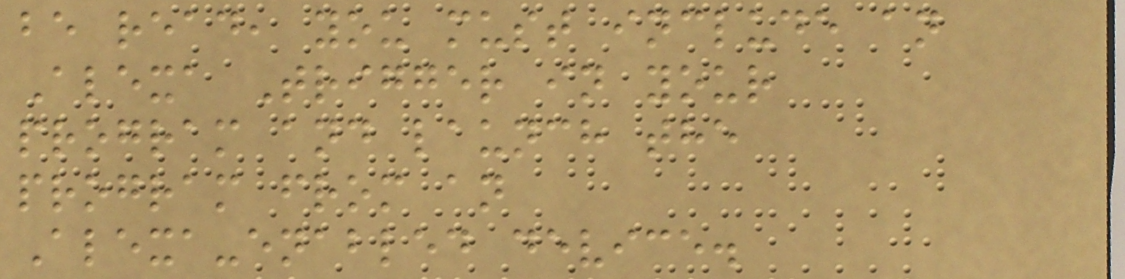be read, you must include an
Alexa Trigger in your
program and launch the
program from an
Alexa-enabled device.
